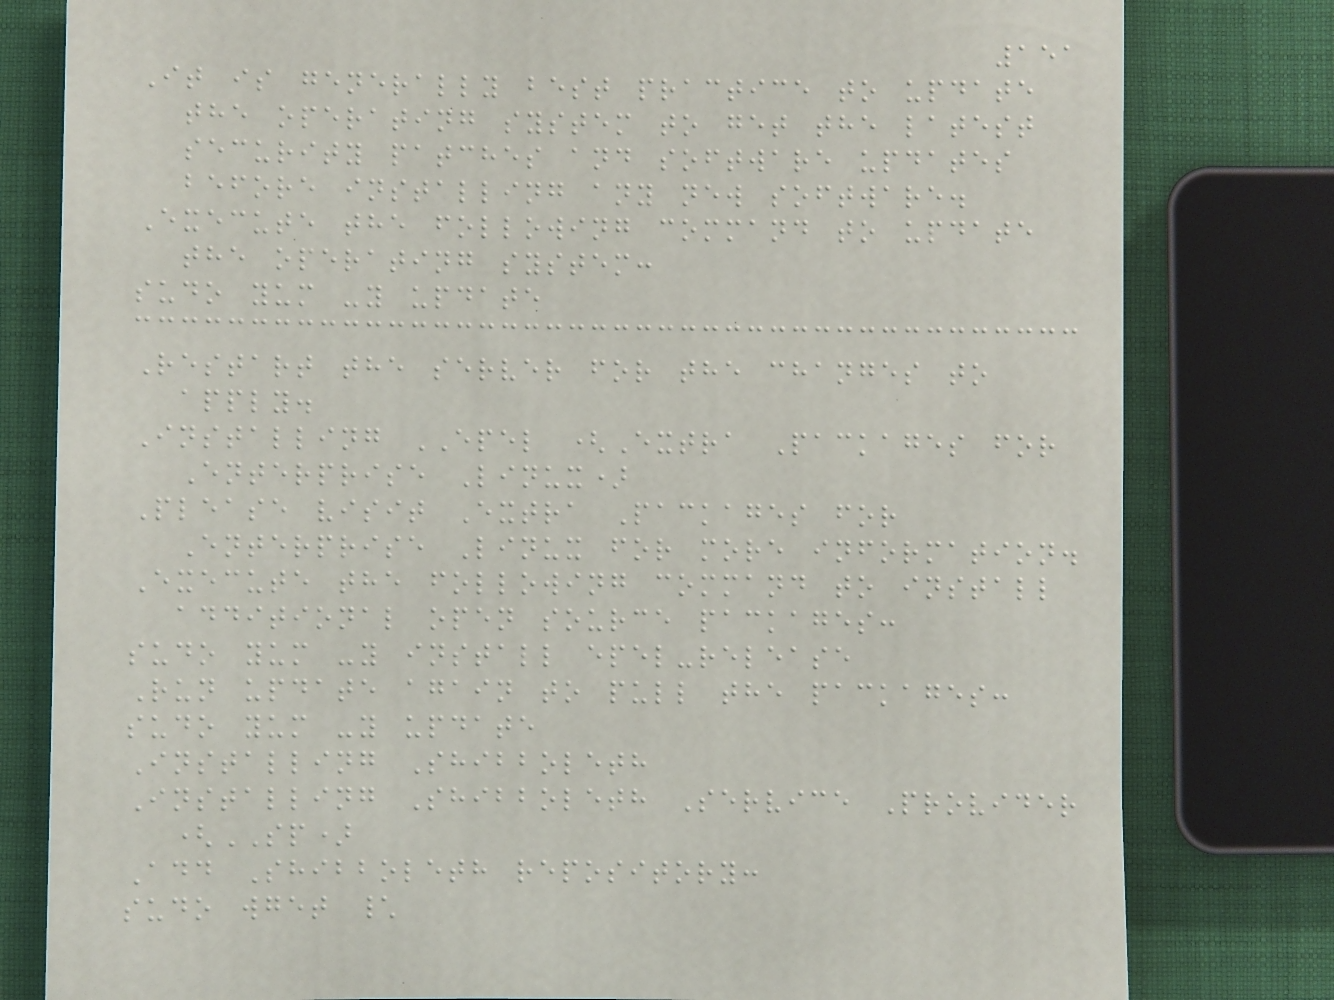151
It is generally best practice to update
the operating system to get the latest
security patches and software updates
before installing any new software.
Execute the following command to update
the operating system:
sudo yum -y update
Restart the server for the changes to
apply.
Installing EPEL (Extra Packages for
Enterprise Linux)
Please visit Extra Packages for
Enterprise Linux for more information.
Execute the following command to install
additional open source packages:
sudo yum -y install epel-release
Run update again to pull the packages:
sudo yum -y update
Installing Shibboleth
Installing Shibboleth Service Provider
(SP)
Add Shibboleth repository:
sudo wget \
